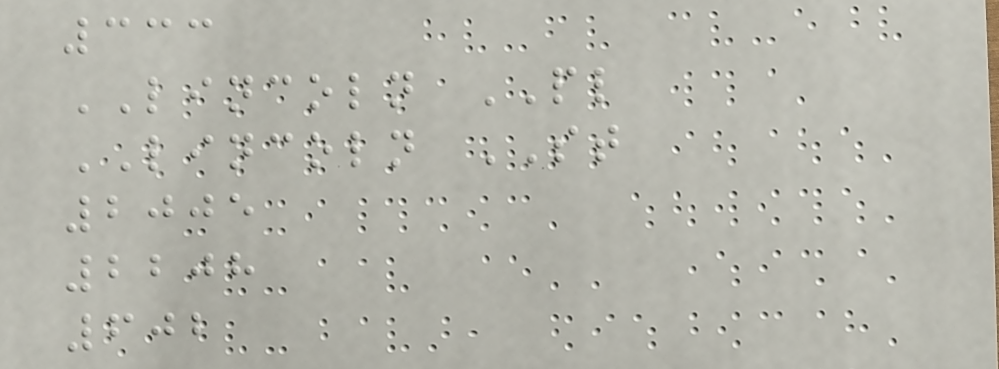333
LINCOLN PL
LINCOLN ST
2005
2208
602
